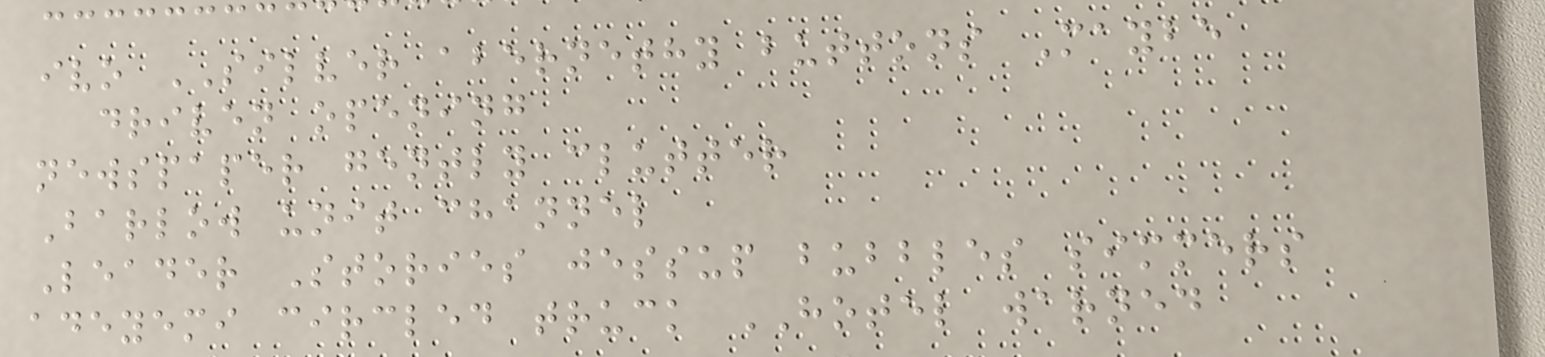ivo SILVER abernethy buttons Maybe
driven opening
newspaper gently clutter
Barlow unit channel
Leader Stories jessup bubbles simmers
adeyemi circled truck HOTEL warned
